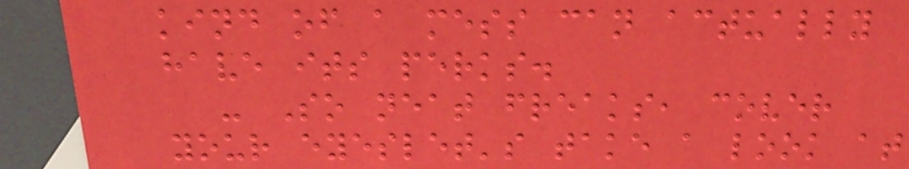kind of a mess can actually
have its perks.
- So neat freaks, cover
your eyeslet's take a look at
